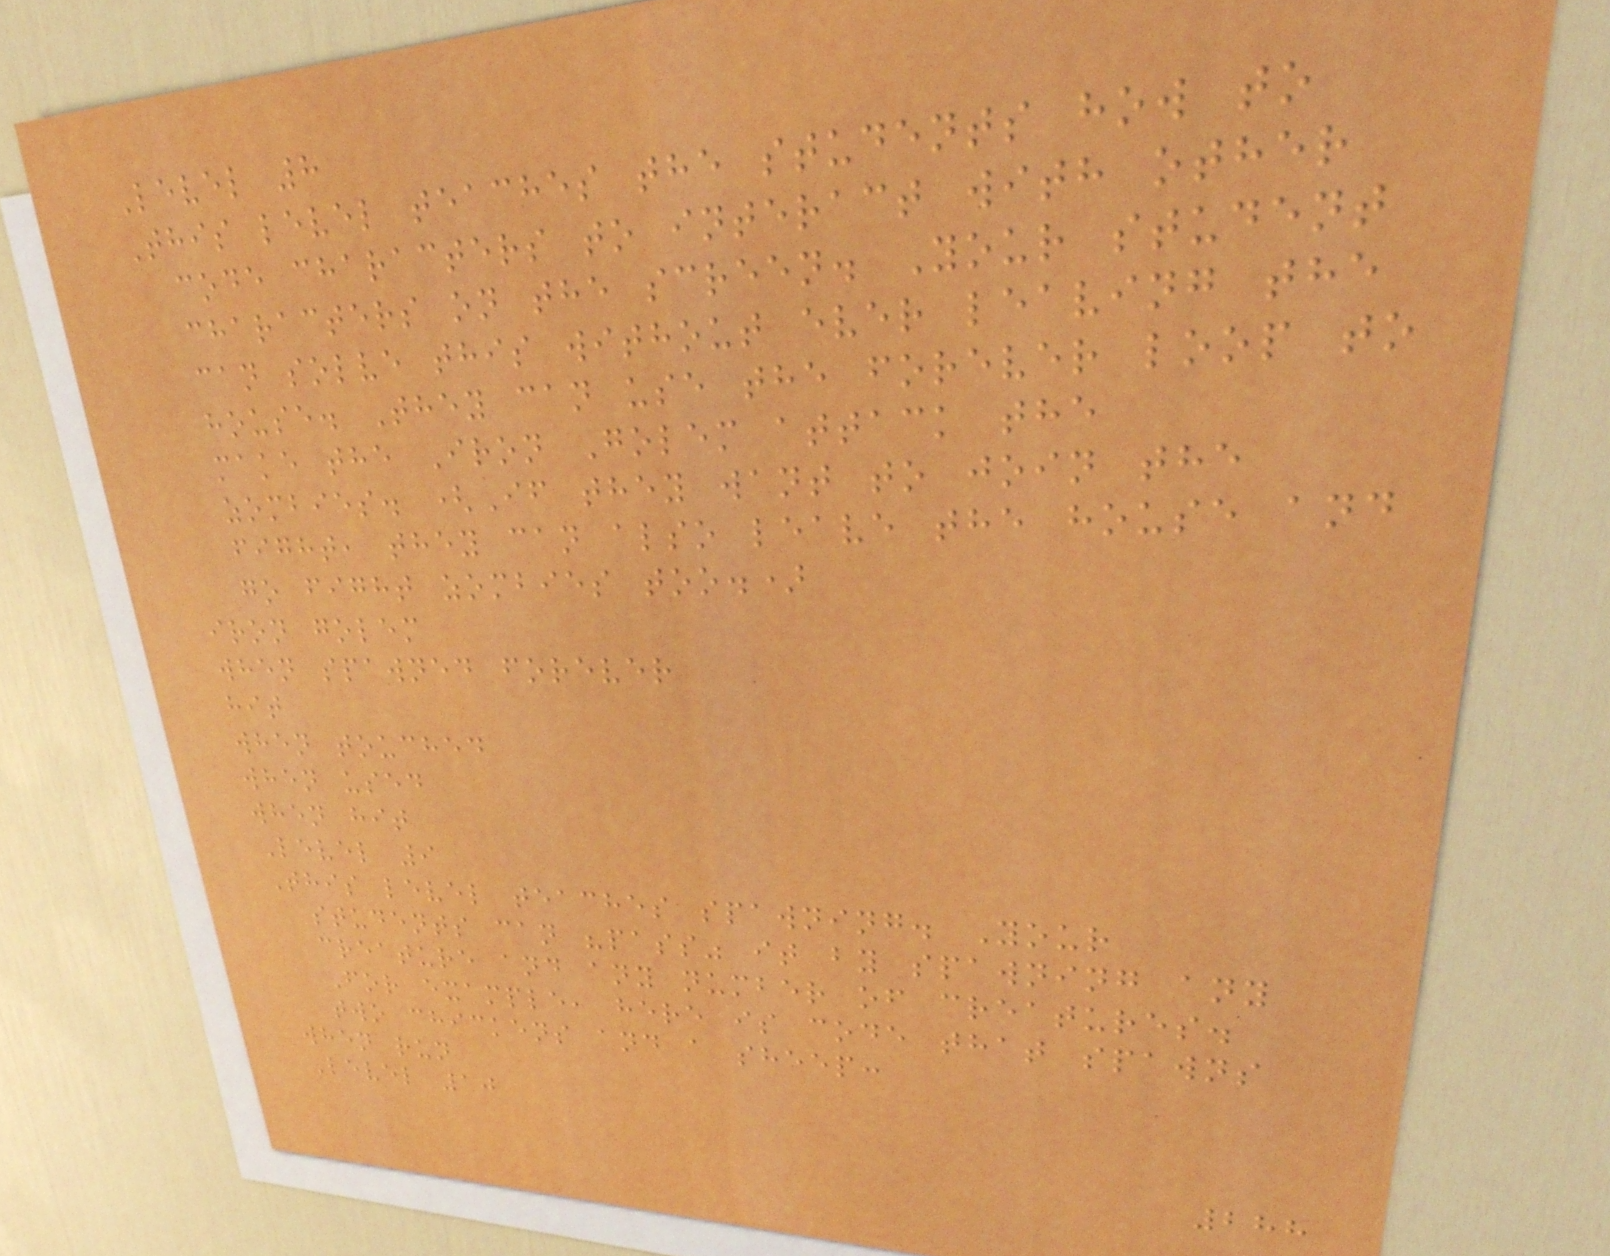Level 8
This level teaches the students how to
code characters to interact with other
characters on the screen. Your student
can solve this without ever leaving the
house. They can use the forever loop to
make the Iron Golem attack the
zombies. (If they want to join the
fight, they can also leave the house and
go fight zombies too.)
iron golem
when spawned forever
hit
when touched
when used
when hit
Level 9
This level teaches spawning. Your
students can "pass" it by spawning any
creature and any number of creatures.
For example, here is code that spawns
two chickens and a sheep:
when run
Level 10
288
